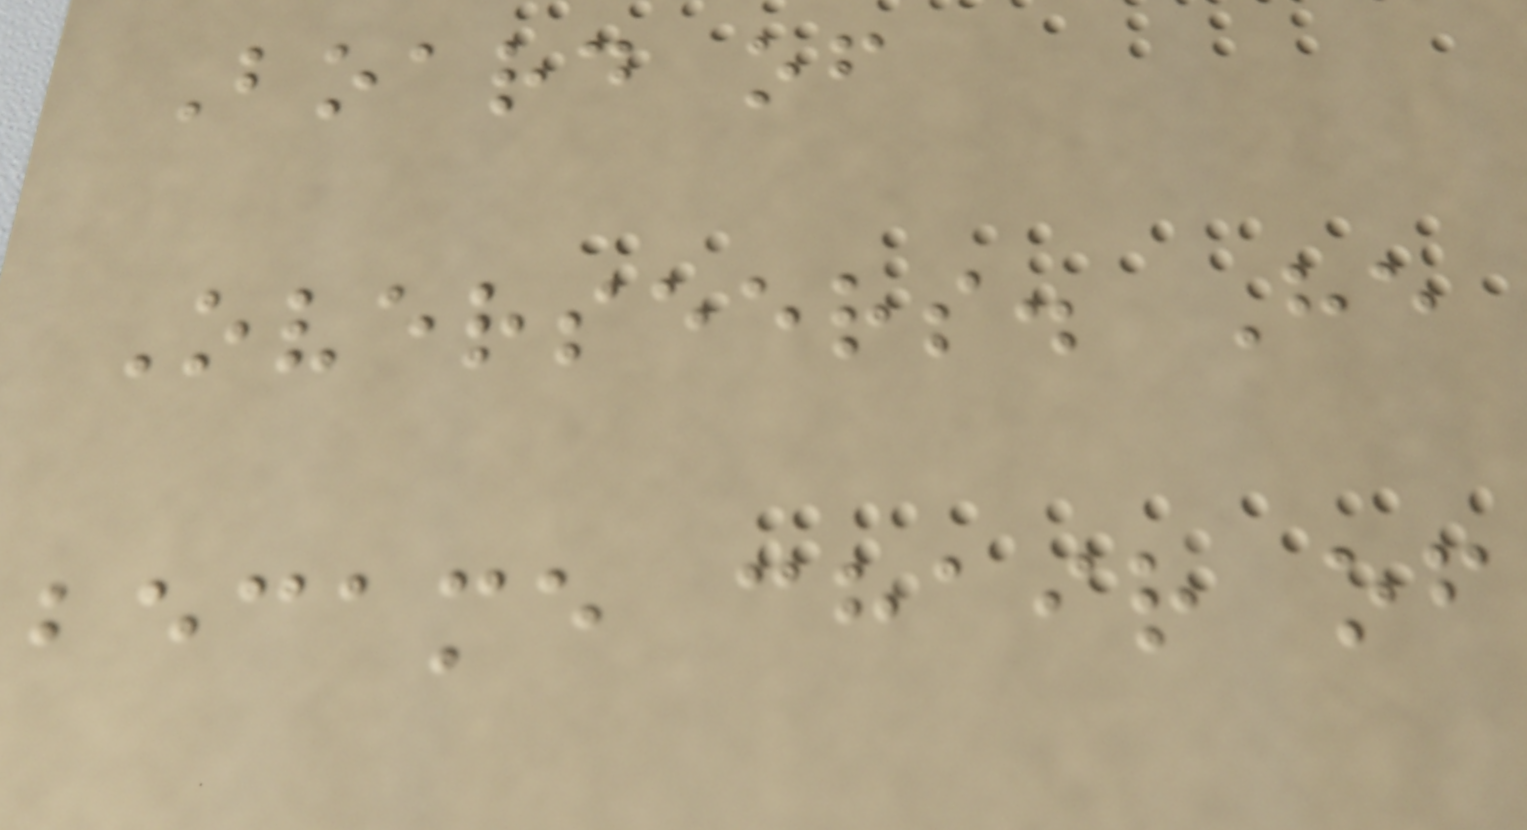Board of
Overseers. He
became chair of
